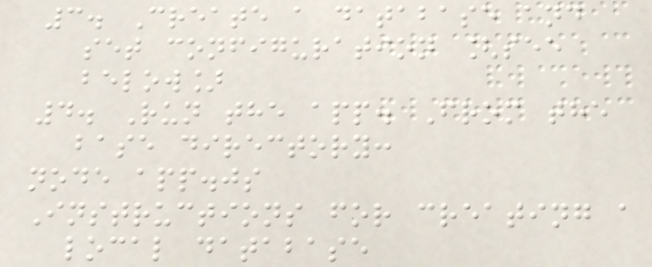3. Create a database and
set configuration [see
below]
4. Run the app. From the
base directory:
node app.js
Instructions for creating a
local database
